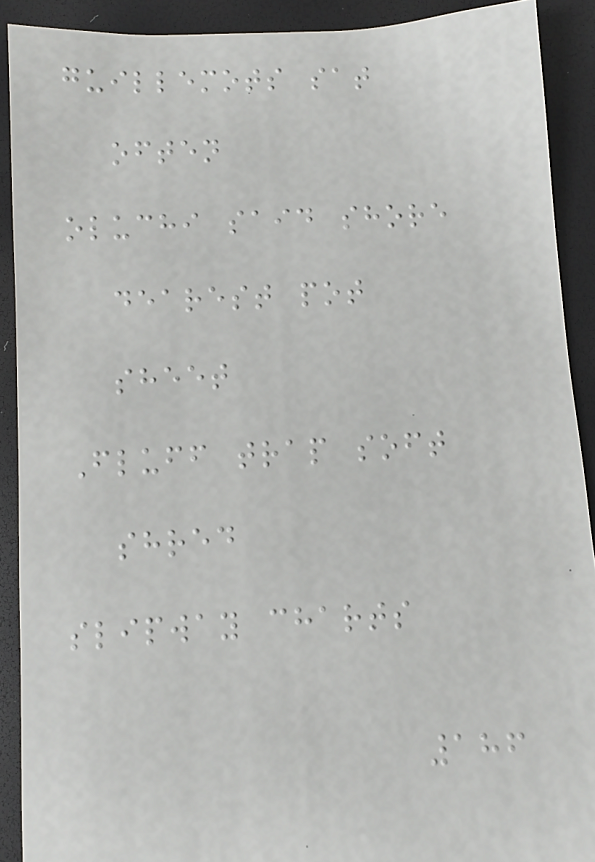guillemots sat
often
oluchi said shore
dearest pot
sheet
Fluff trap soft
shred
slipway charts
186
